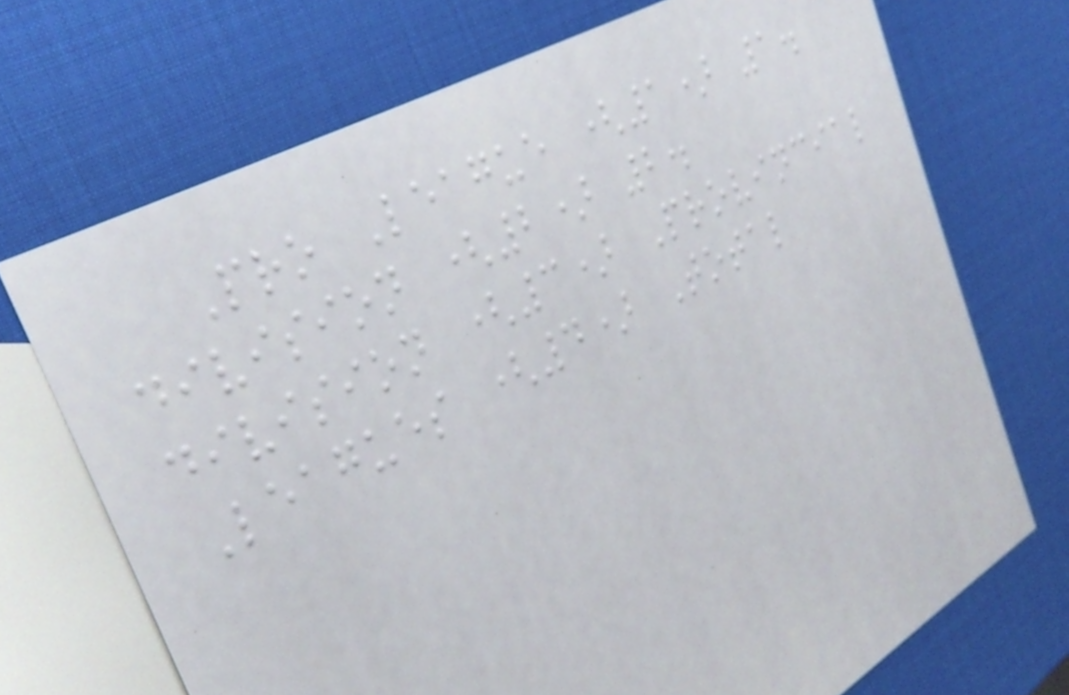Pro League (1) 1.
division (2) 2.
division (3) Provincial
Leagues (4) Total
